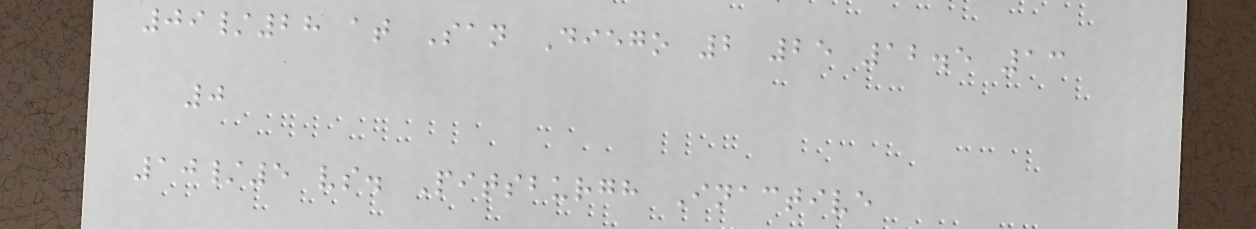09/28 at San Diego 2 25 12.5 13
0
10/5 vs. Pitsburgh Inactive
